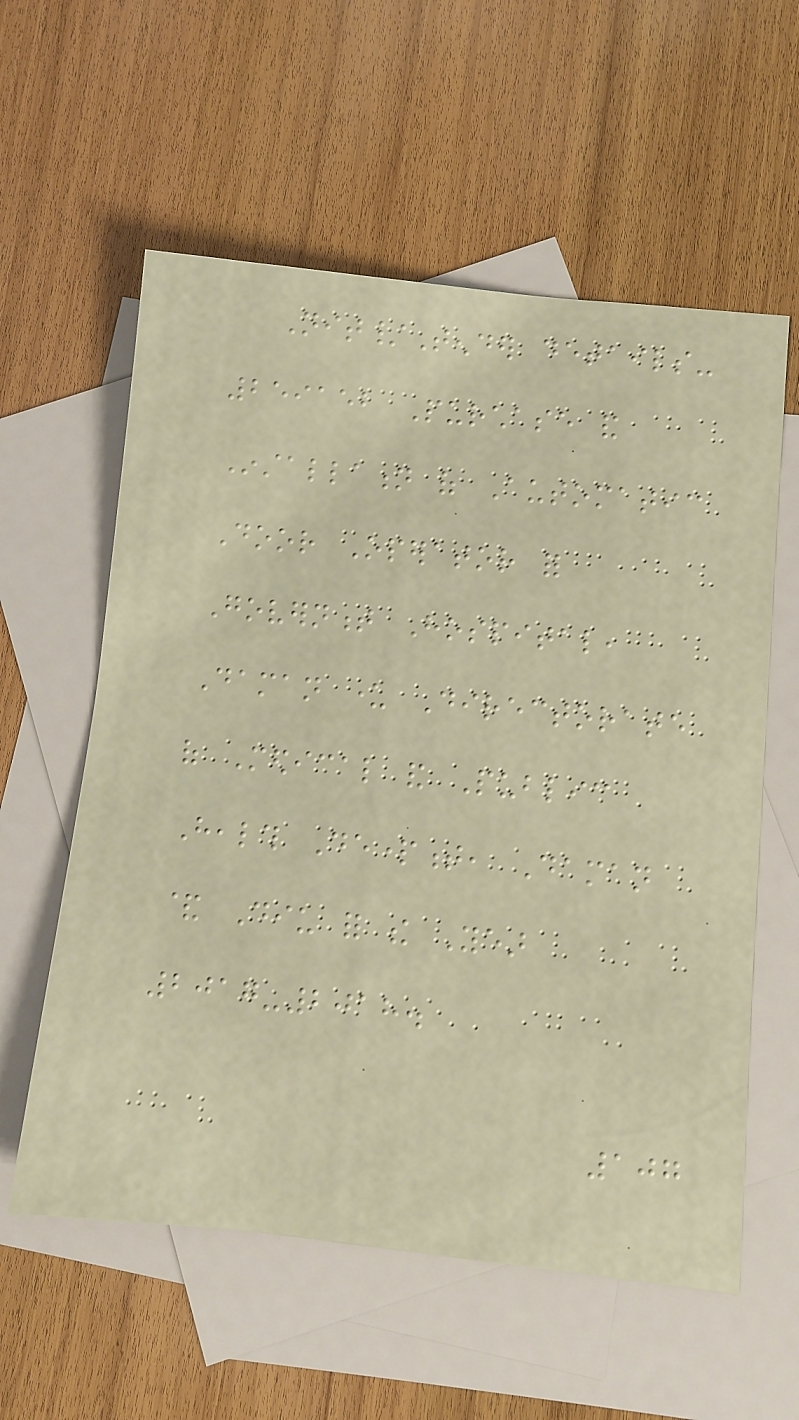Nit/Tender details-
259152 Purchase and
Installation of Automatic
Door Operator for
Government Hospital,
Daman under Directorate
of Medical and Public
Health Department, Daman
& Diu for the Year
2017-2018.
107
